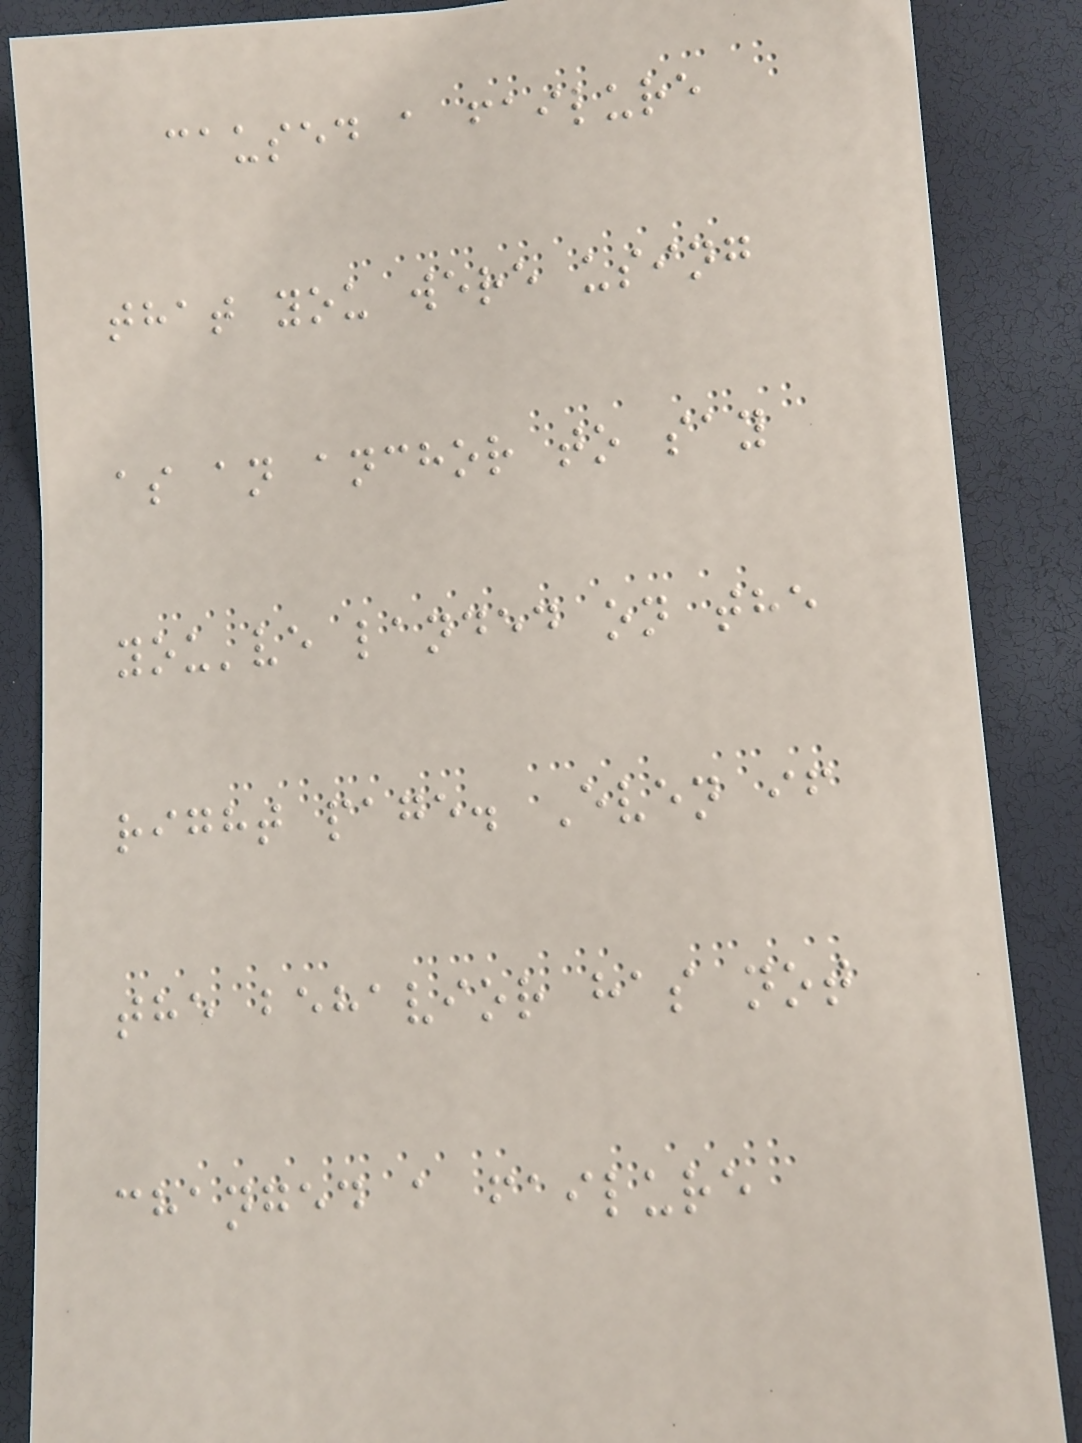caused a failure
that you were using
as an anchor to say
you've landed on the
right page. Even if
the behavior has not
changed a failure
